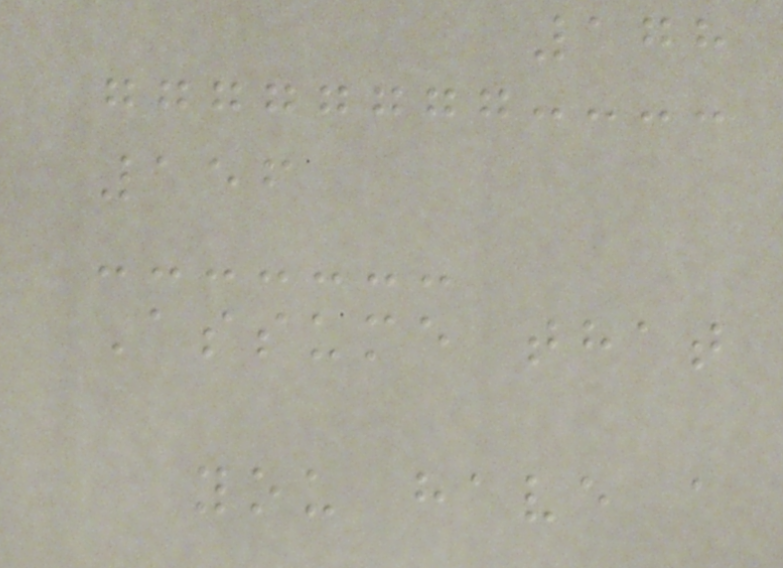178
156
Assume that
you have a
